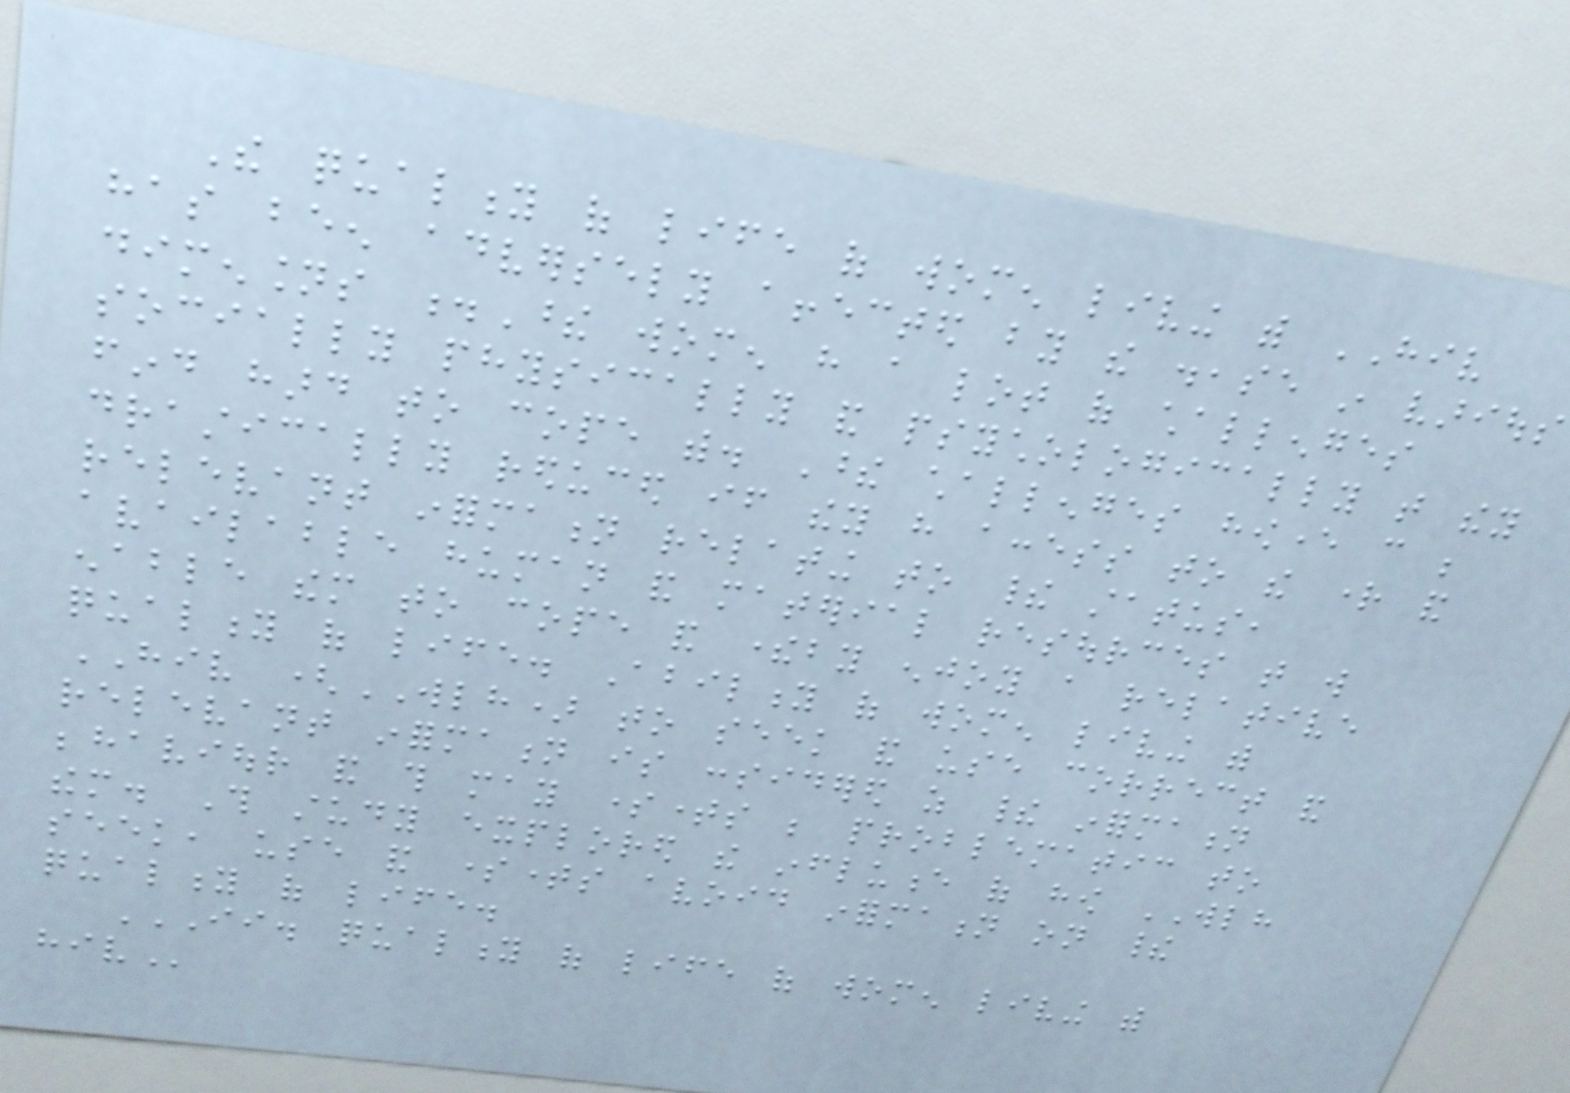The quality of life of women living with HIV
has been adversely affected by the disease in various
dimensions .These women have a lot of challenges
socially physically and psychologically that they
find hard to cope with. These challenges however can be
drastically reduced if they have access to the right and
relevant information relating to their status,
available human and material resources that will
enable them to cope and thereby enjoy a relative
quality of life. Ability of women living with
HIV (WLH) to seek and use correct and
relevant information is considered as their information
behaviour and this may sometimes be problematic to
them. This study explored the influence of how WLH
seek, use and sometimes avoid information on their
quality of life.
II. QUALITY OF LIFE OF WOMEN LIVING WITH
HIV
